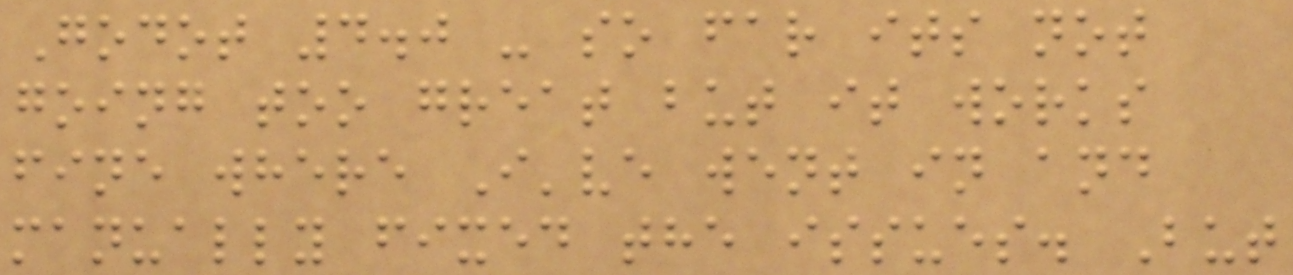Godot 4.0 - so far its not
going too great but it works
fine where I've went in and
manually fixed the issues. But
